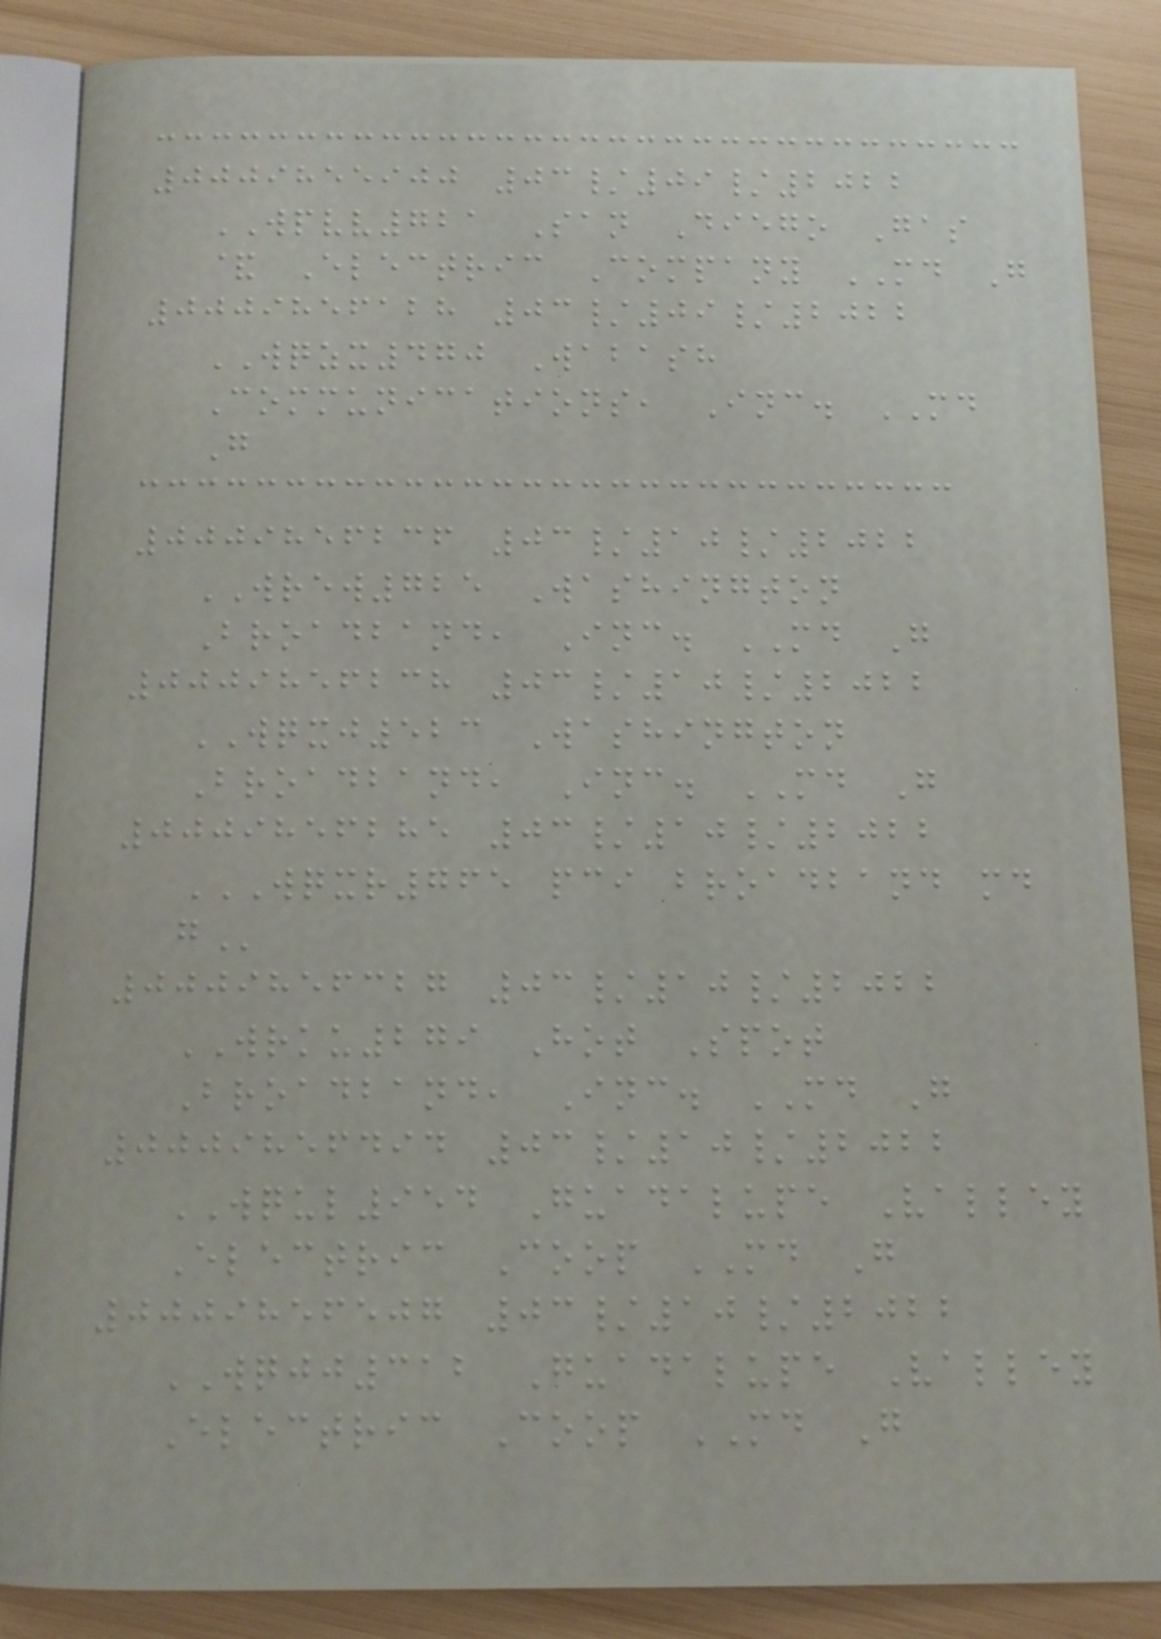0009855900 03/09/2022
WPVV721 San Diego Gas
& Electric Company MD G
0009856128 03/09/2022
WQZX470 Wabash
Communications, Inc. MD
G
0009856236 03/10/2022
WREW725 Washington
Broadband, Inc. MD G
0009856238 03/10/2022
WQXJ523 Washington
Broadband, Inc. MD G
0009856285 03/10/2022
WQXR765 PCI BROADBAND MD
G
0009856327 03/10/2022
WRKU279 Hot Spot
Broadband, Inc. MD G
0009856494 03/10/2022
WQUL954 Guadalupe Valley
Electric Coop MD G
0009856507 03/10/2022
WQJJ312 Guadalupe Valley
Electric Coop MD G
